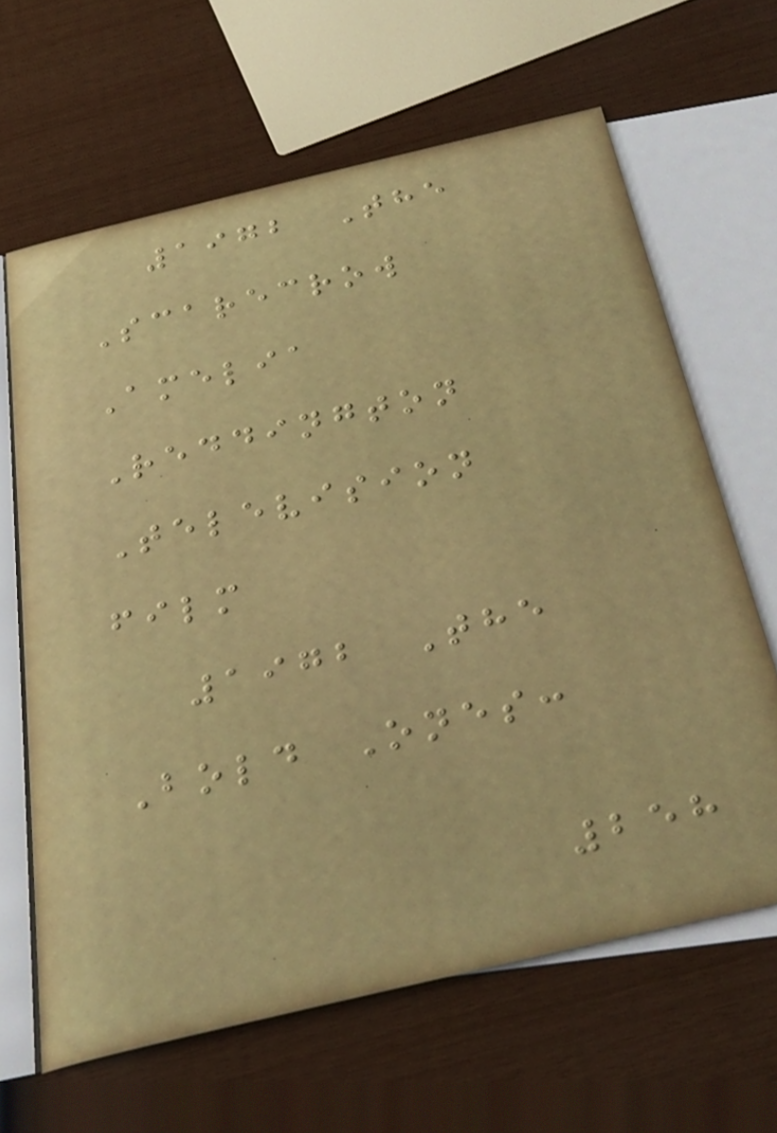1972 The
Scarecrow
Amelia
Reddington
Television
film
1972 The
Bold Ones:
258
